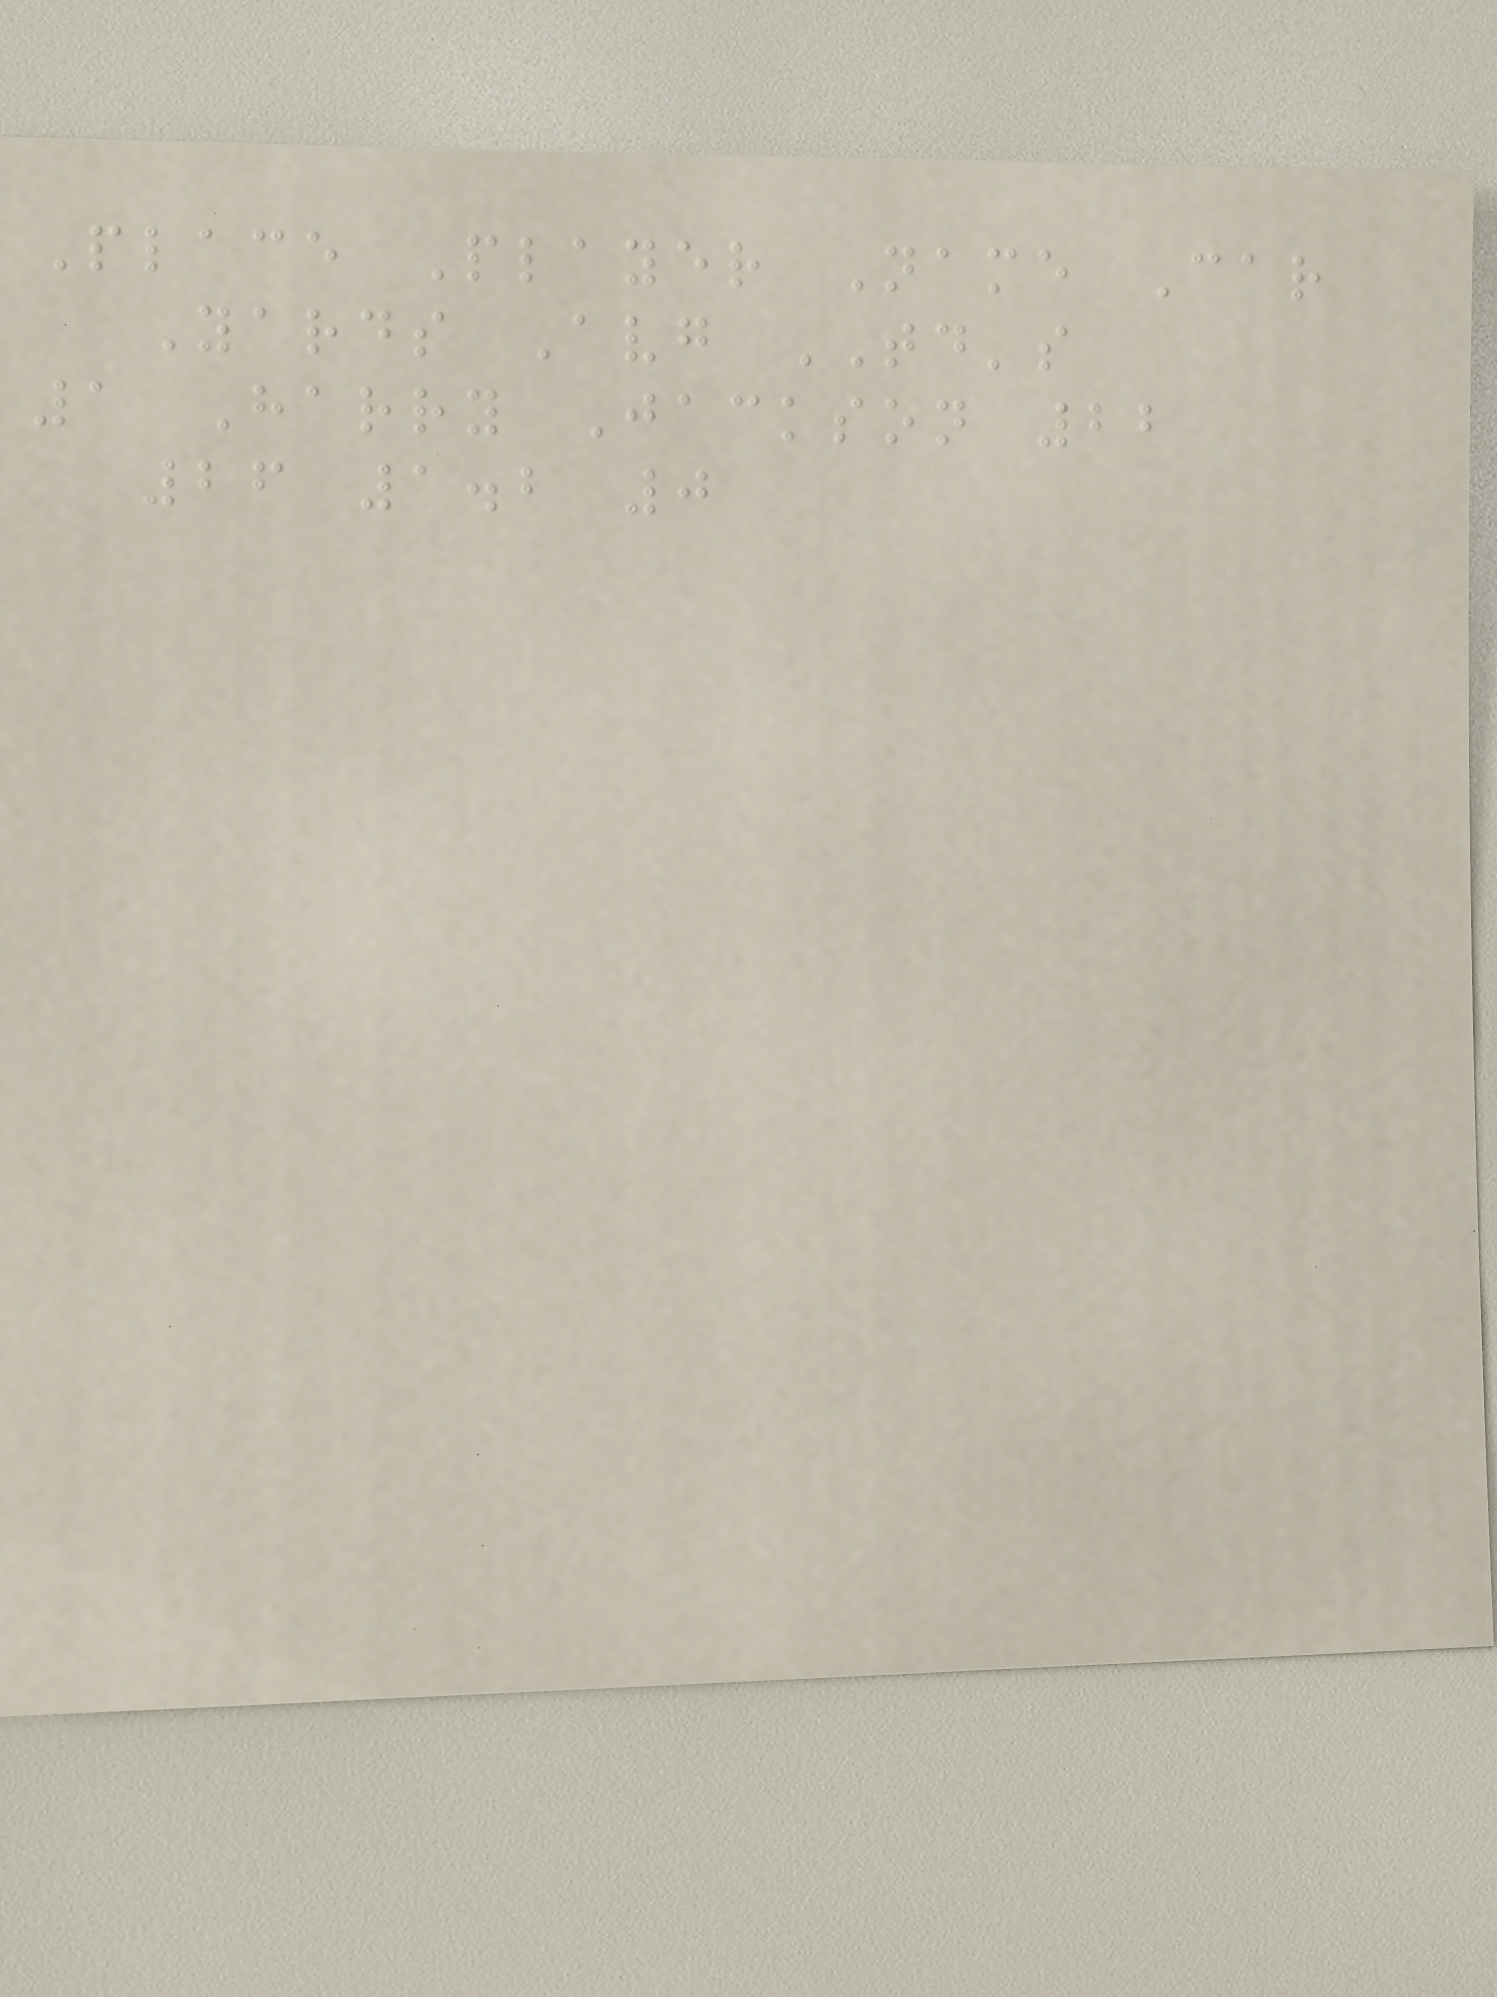Place Player Name Car
Yards Avg TD's
1 Harry Jackson 22
26 1.2 0
